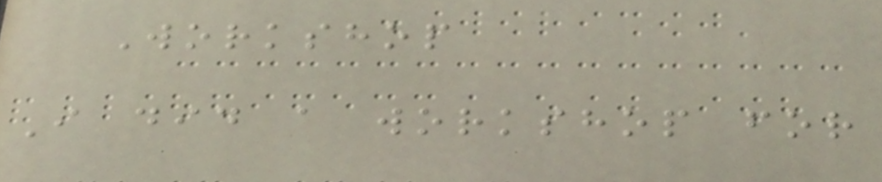Workshop
I did a workshop for
